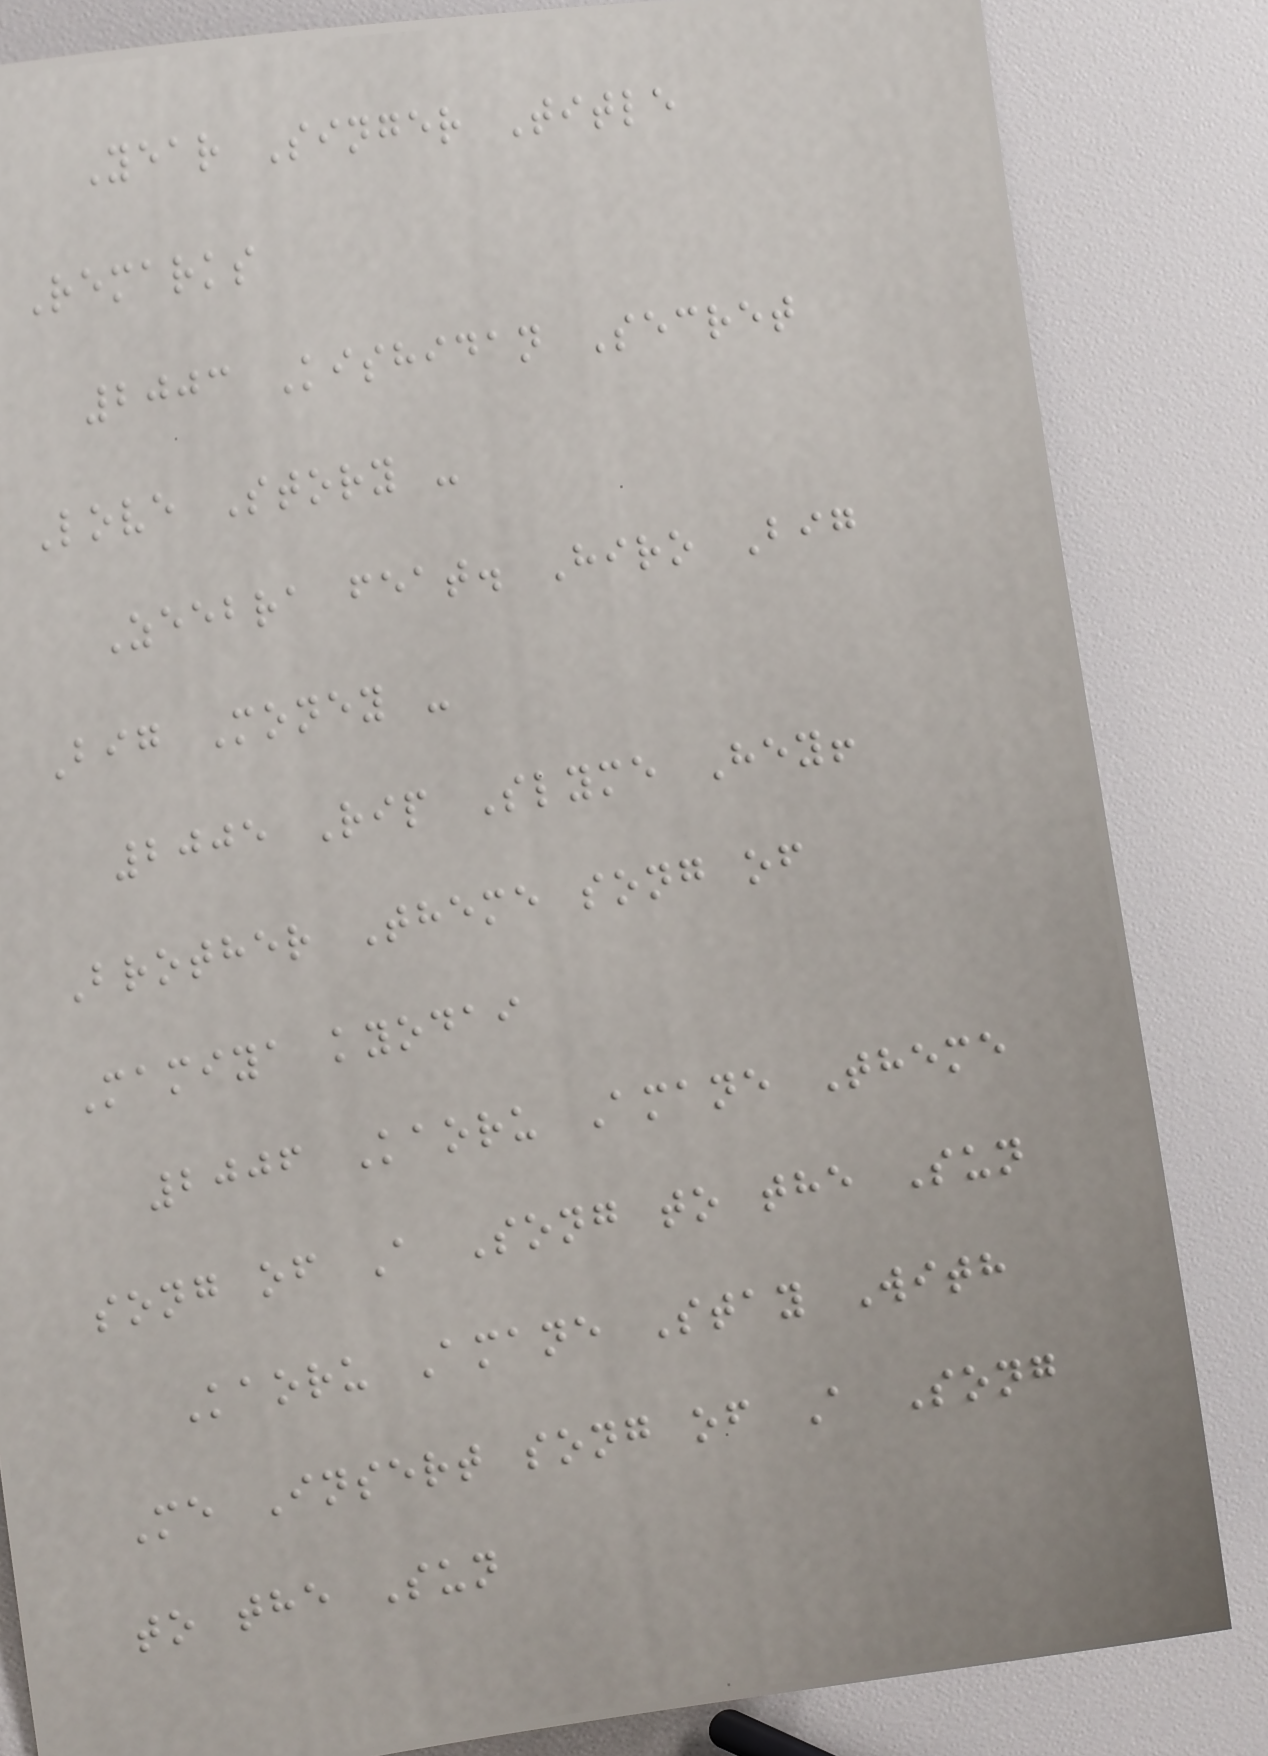Year Singer Title
Remarks
2003 Kishidan Secret
Love Story -
Zeebra feat. Hiro Big
Big Money -
2005 Rip Slyme Hey!
Brother Theme song of
Mamiya kyodai
2006 Kaoru Amane Theme
song of A Song to the Sun
Kaoru Amane Stay With
Me Insert song of A Song
to the Sun
